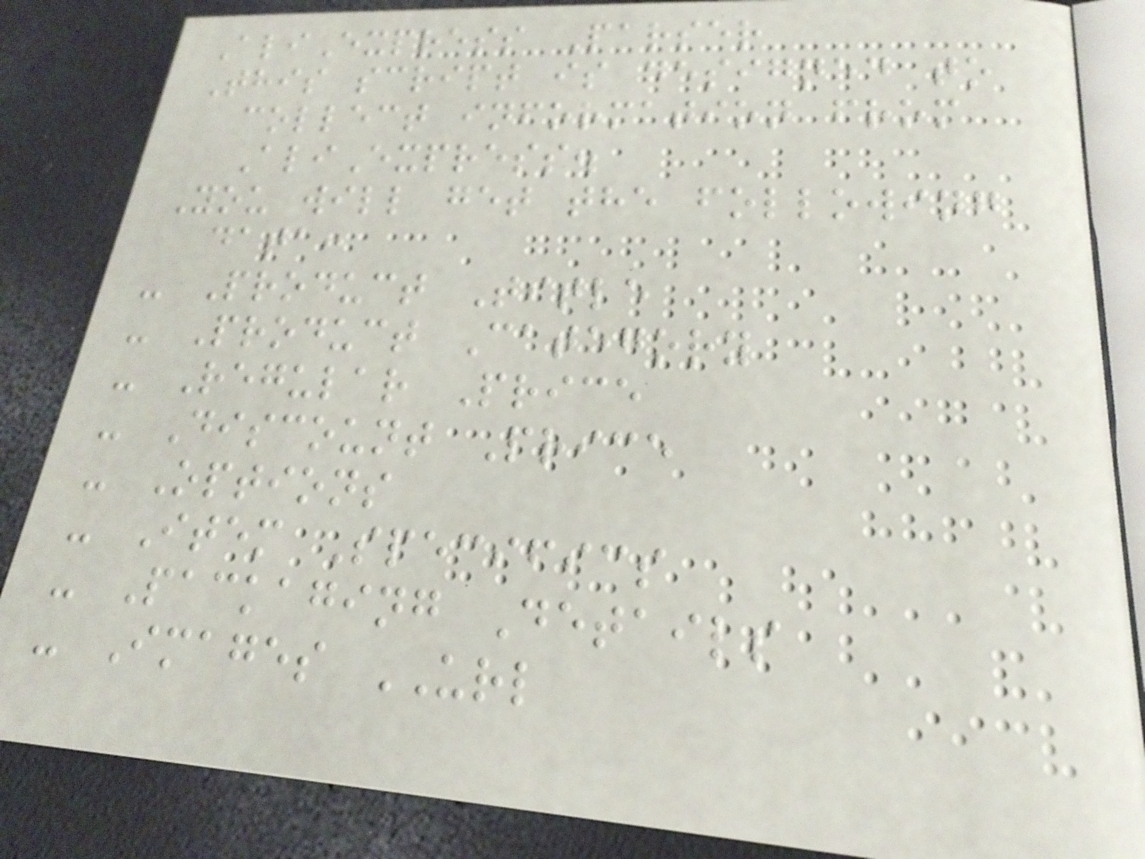AliExpress Parser
This script is designed to
collect information from
AliExpress.
You will get the following
data:
- Product Title
- Product Category
- Regular Price
- Discount Price
- Options
- Item Specifics
- Packaging Details
- Images URL
